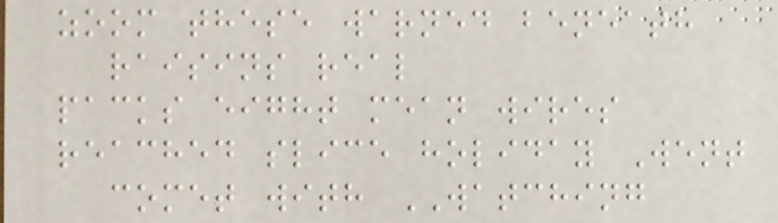zoom these warned beneath
raisins real
packs eight mean wires
reached slice holiday Went
comet with WATCHING
